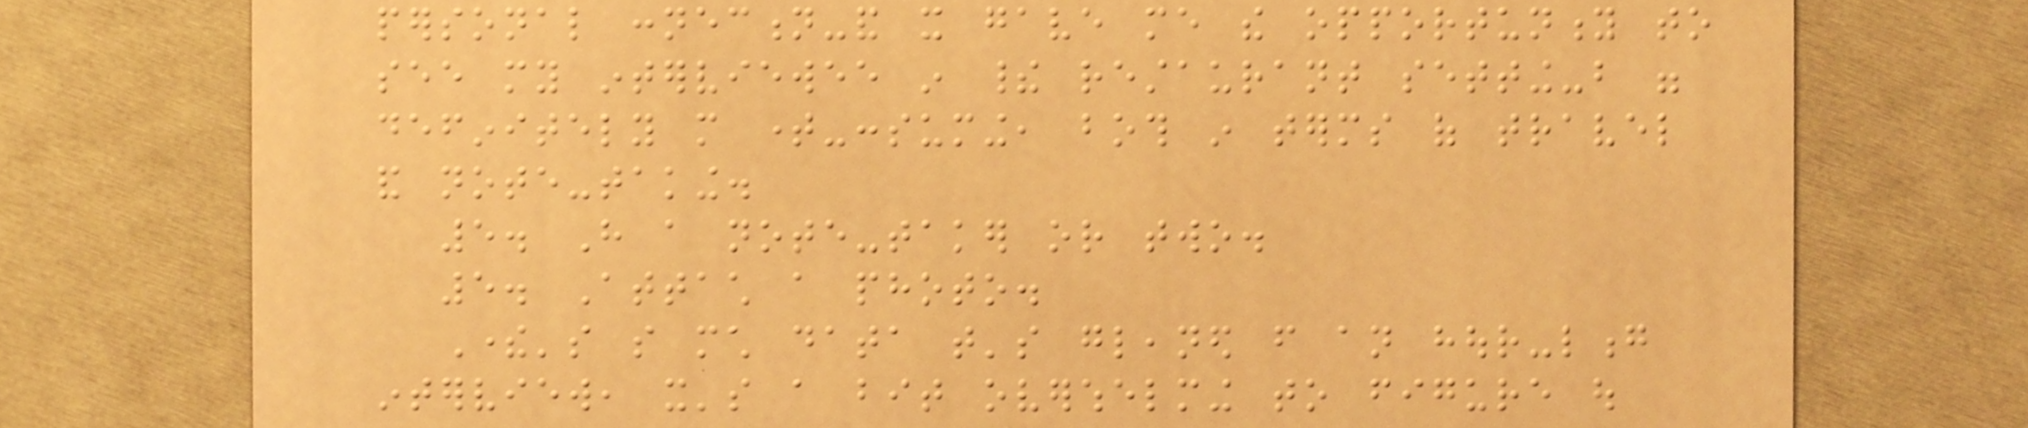personal connection-and it gave me the opportunity to
see my interviewee in their restaurant setting-but were
definitely more time-consuming, both in terms of travel
and note-taking.
5. Have a note-taker or two.
5. Attach a photo.
There's so much data that's gleaned from an hour-long
interview, it's a bit overwhelming to figure out
